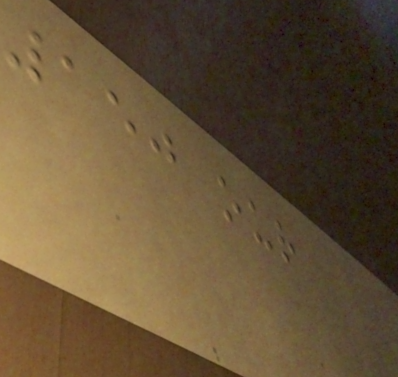150 our
